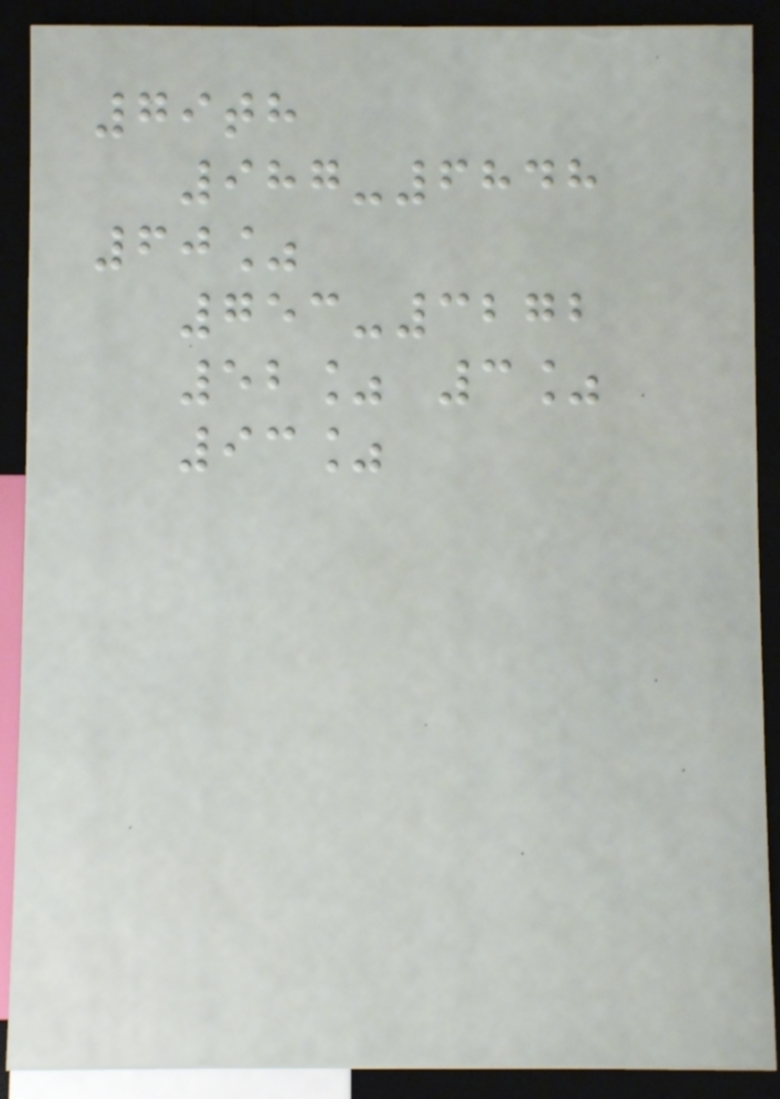79th
987-6848
60%
753-3272
52% 3%
93%
